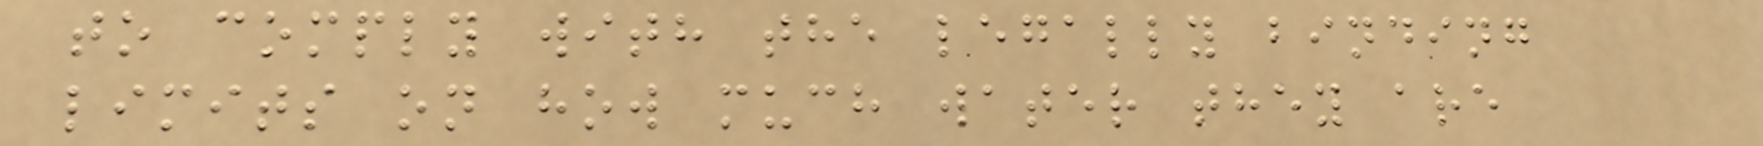to comply with the legally binding
limits on how much water they are
